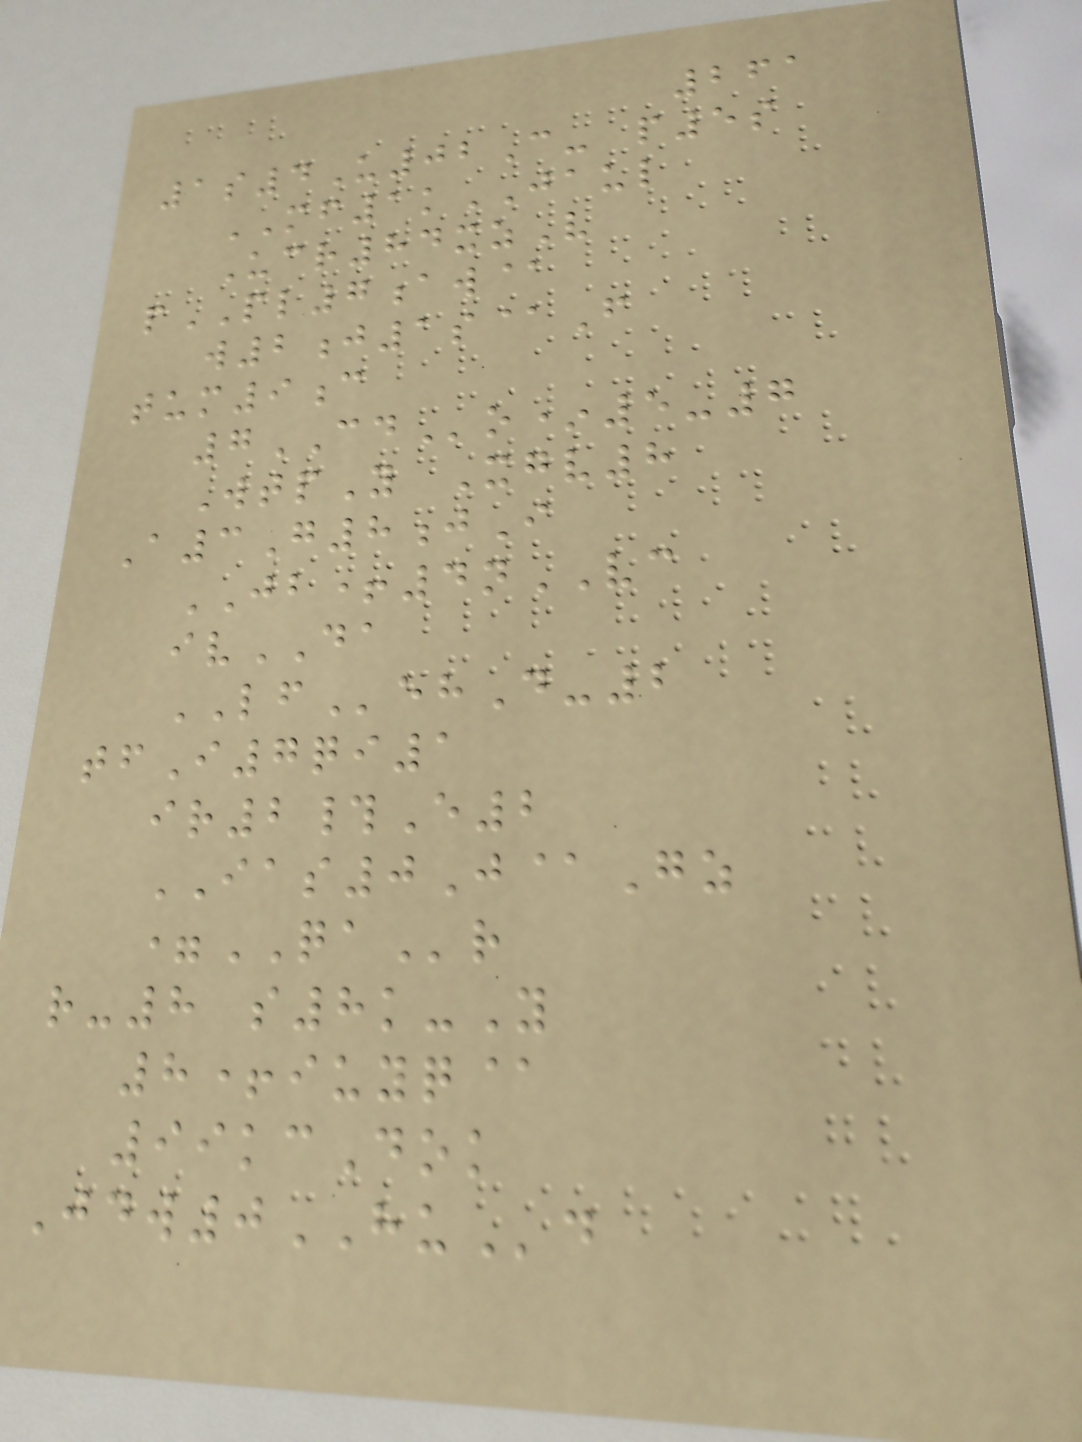261
1s4U02C- p5s
MF1kJAUL
Ucr84xzV
pPL7aw@
w2j1s@F
tum9c
7CDo*5-7
WtpY Xgv8
A3G8jI
JB+4nVC
ivDA
LFehD-2
tfI7qi1
ir2#E2
IAS0J@Gz
=QAr
r-8 s8k-Y
8+iuyq@
99kcDok
Jdw0HUd
